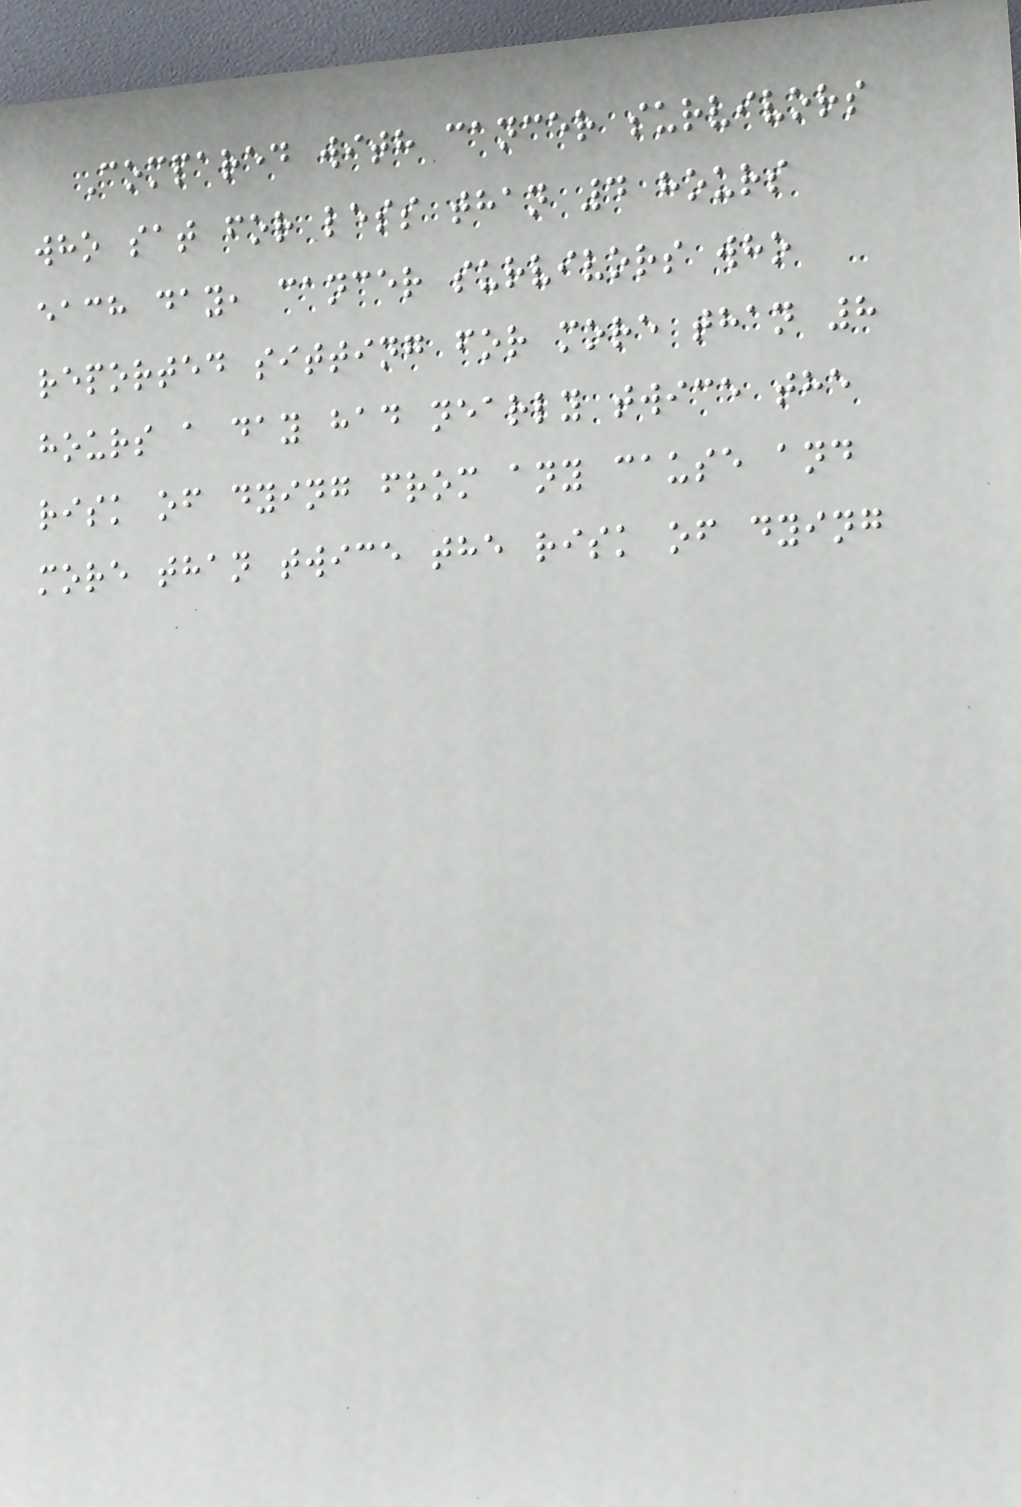Compared with cancer survivors
who sat for less than 4 hours
each day, cancer survivors who
reported sitting for more than 8
hours a day had nearly twice the
risk of dying from any cause and
more than twice the risk of dying
